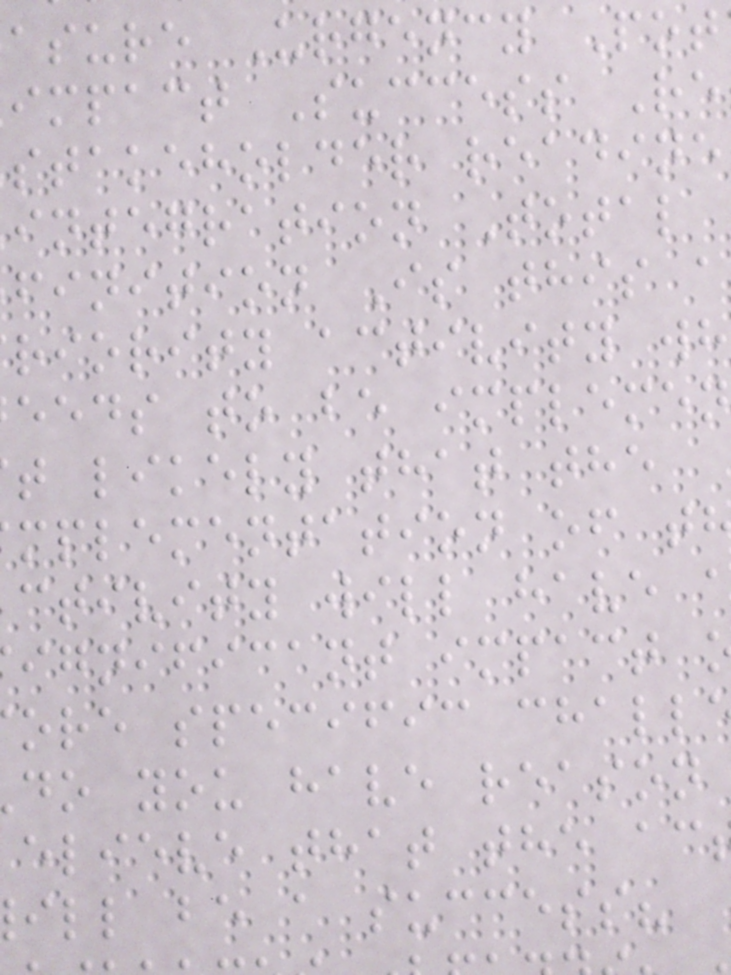asure Urgency Pot
impact Success Re
stakeholder readine
integration Total
finition Is this a
riority activity wh
eeds to be implemen
t likely that the
mplementation of t
ctivity will have
ignificant impact
ore specific chall
do you have reason
elieve that the ac
ill be a success?
